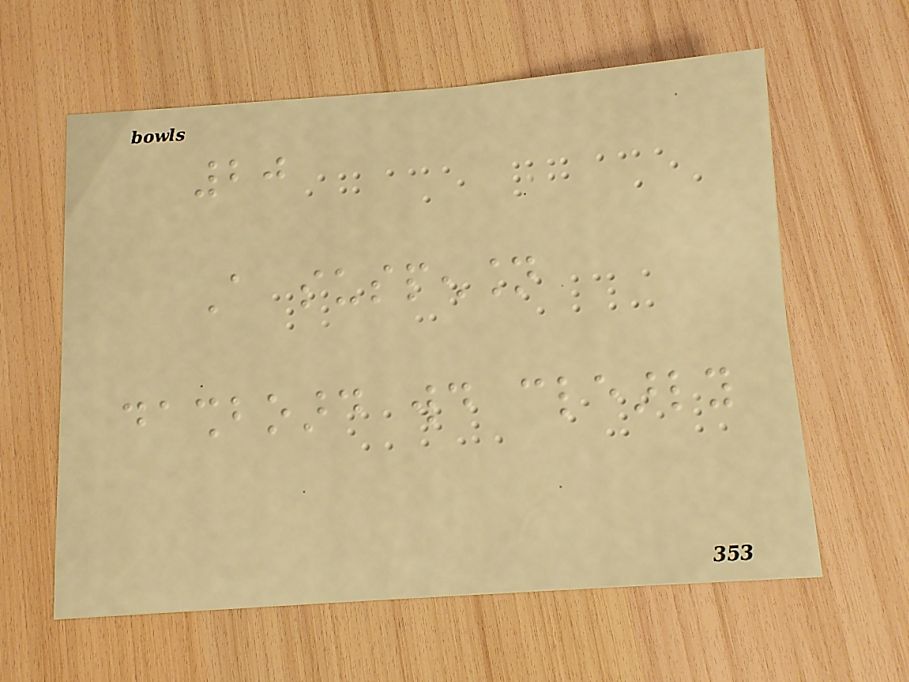20
A suspension
dashboard would clearly
